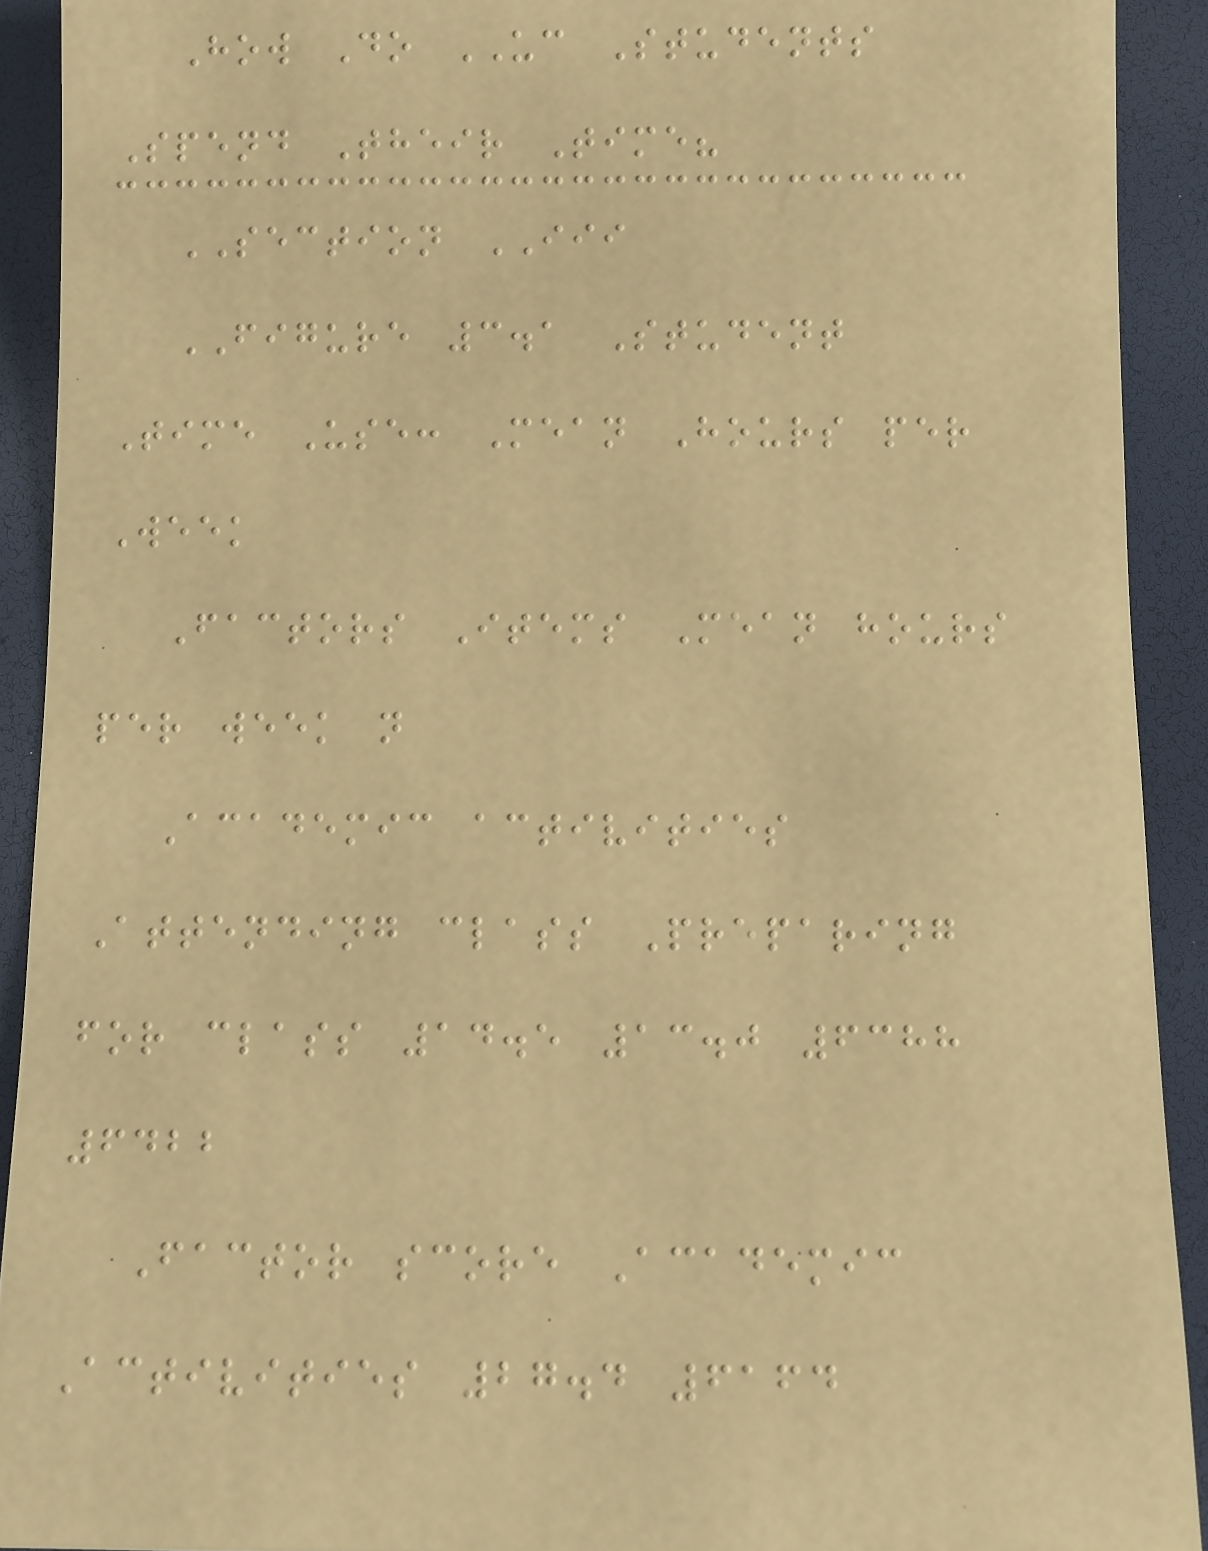How Do UC Students
Spend Their Time?
SECTION III
FIGURE 3.1 Student
Time Use: Mean Hours per
Week
Factors Items Mean hours
per week n
Academic activities
Attending class Preparing
for class 14.5 13.0 6388
6422
Factor score Academic
Activities 27.4 6164
